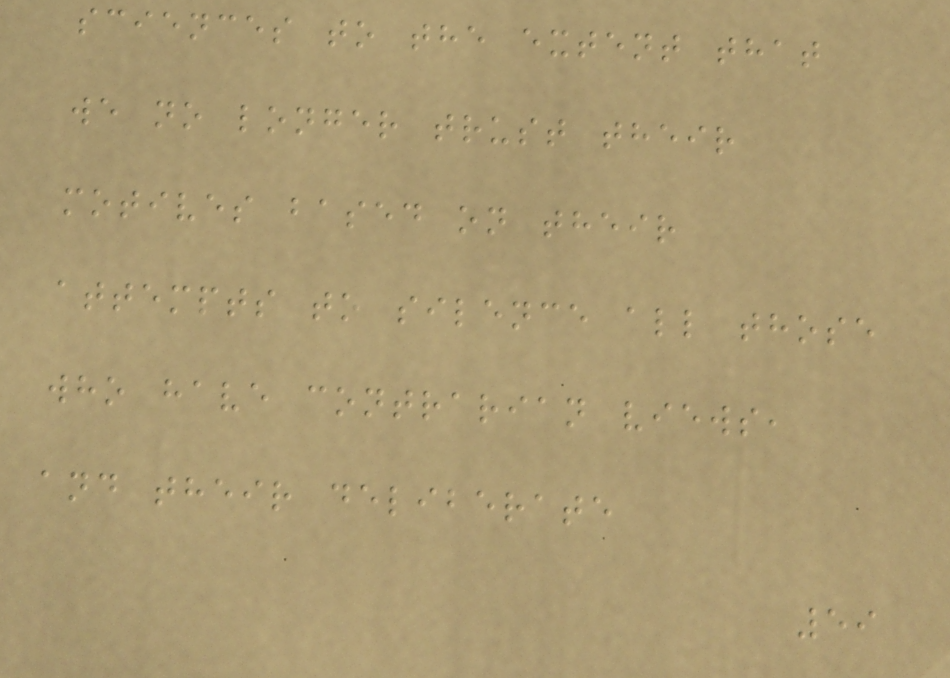sciences to the extent that
we no longer trust their
motives based on their
attempts to silence all those
who have contrarian views,
and their deliberate
59
